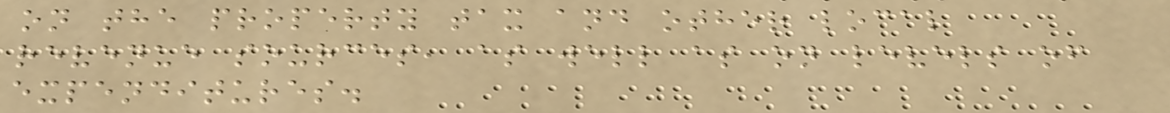on the property tax and other local
revenue sources, as well as on levels of
expenditures.
